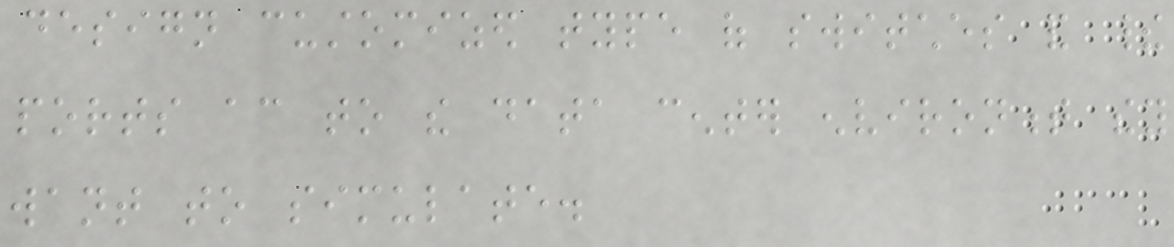design customized type of switches and their
ports according to the data center environment they
want to simulate.
